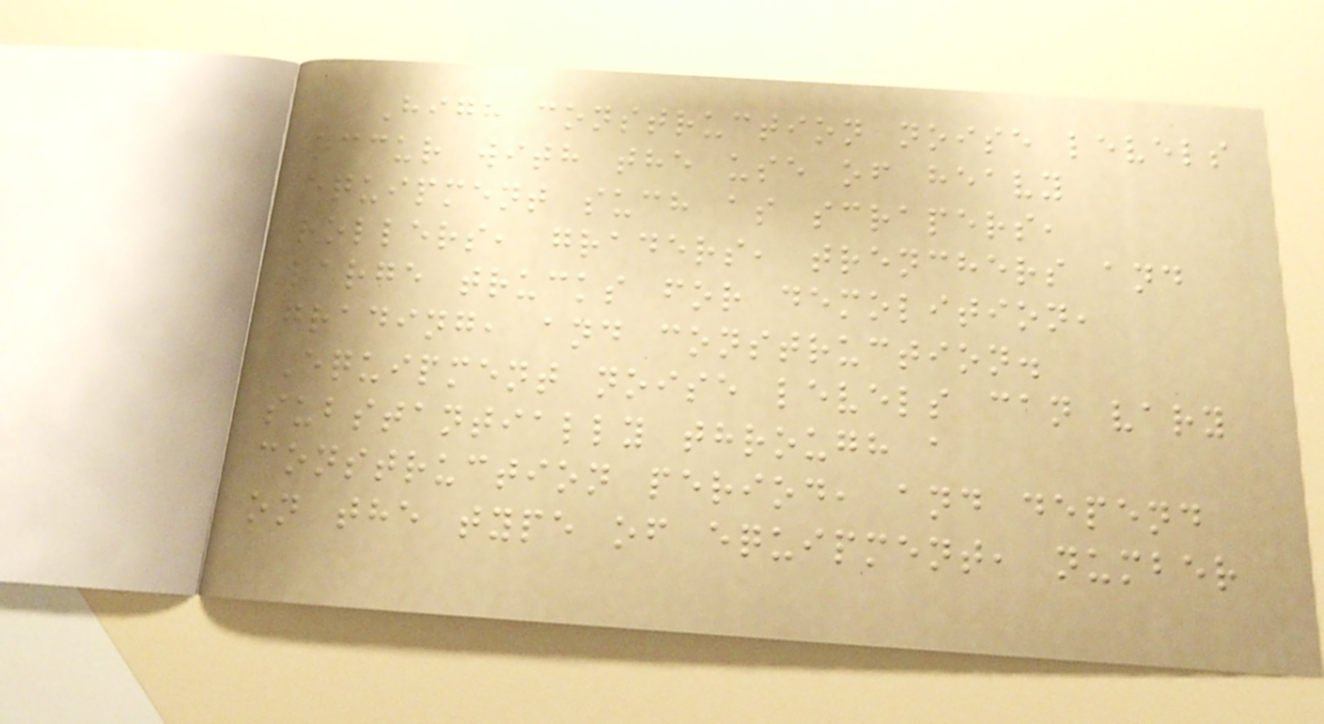High construction noise levels
occur with the use of heavy
equipment such as scrapers,
rollers, graders, trenchers and
large trucks for demolition,
grading, and construction.
Equipment noise levels can vary
substantially through a
construction period, and depend
on the type of equipment, number
